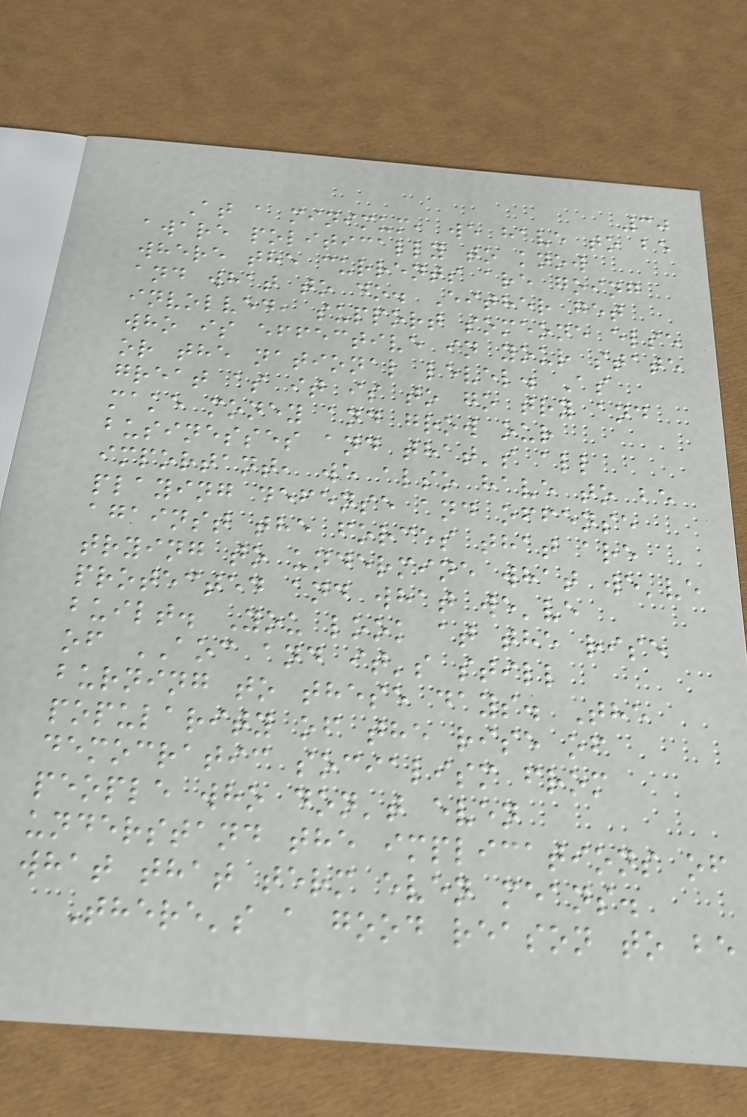30
At a minimum, we have to be
aware politically to know
where the currents are going
and what to do. Either get
involved, support someone else
who is effective in your state
or the national level. As
great as it is to go try and
make money and grow our
businesses and that's all
important, we also have to be
playing defense and offense
against the forces that are
trying to undermine what we've
protected and what we've
built. You look at the rise
of AOC and it's still
burning to these days. The
popularity of the rise of
democratic socialism from
people who don't even
understand the implications of
what that term even means.
There's a good reason to be
